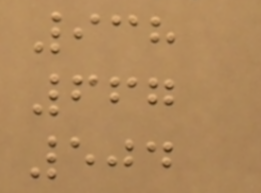938
667
504
